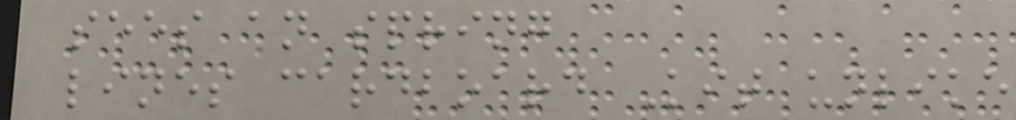sees an spring
lines cardboard Kit unlike
